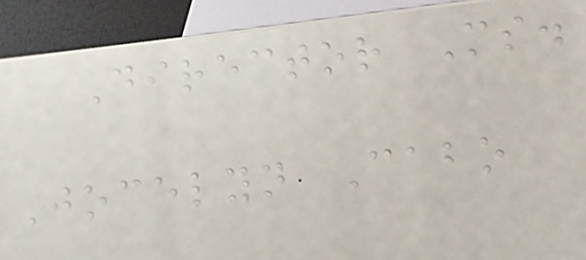Director Ms.
Jocelyn Cabo
